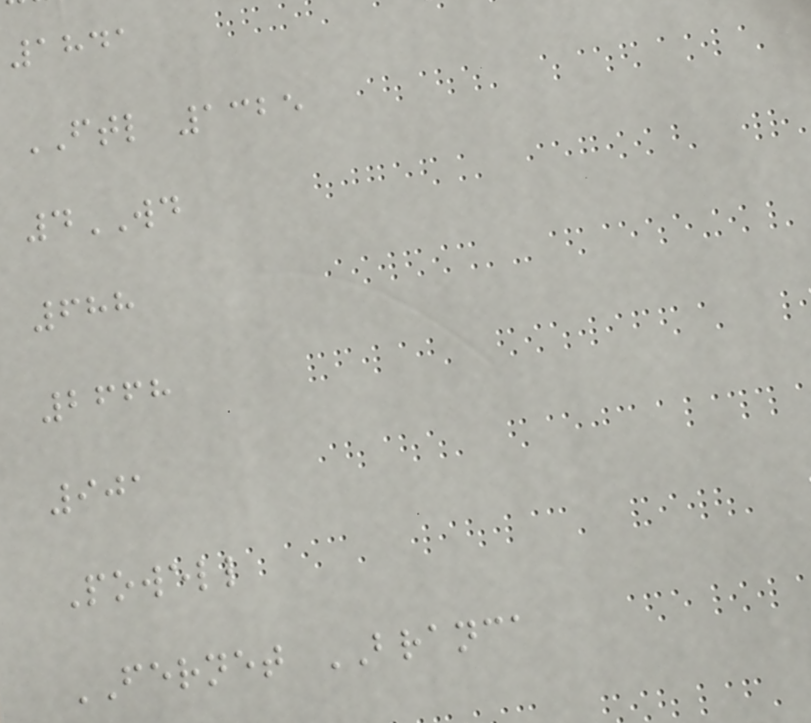1841
FTL 1325
4WD
688
2668
901
Powell
FERNET BRANCA
